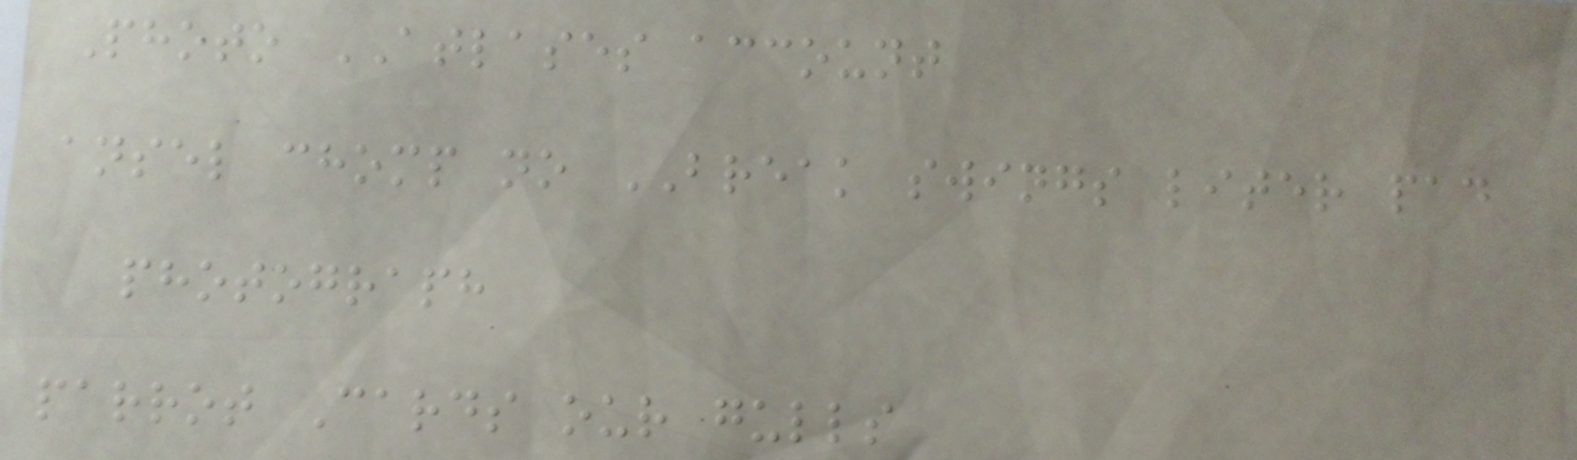Photo ATLASES account
ansel chomp no BREAK swings liter pad
photograph
parrot Cards our gulls
